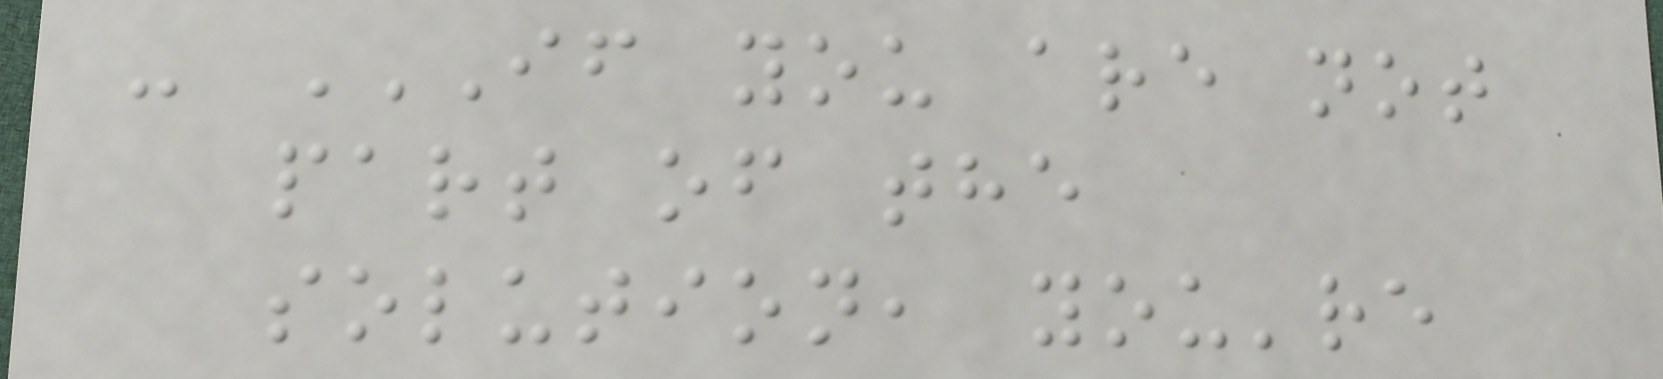- IF YOU ARE NOT
PART OF THE
SOLUTION, YOU'RE
